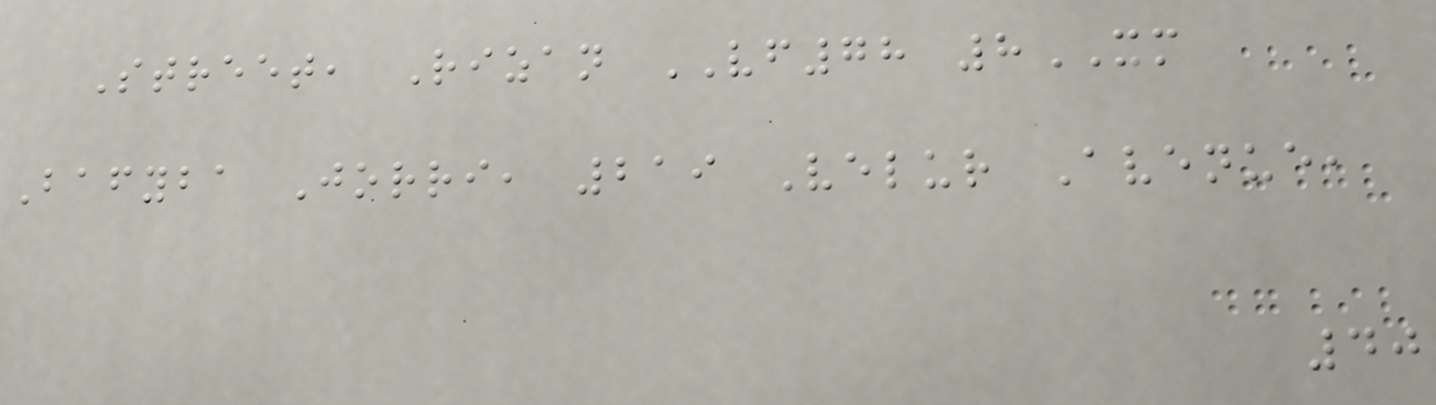Street, Rizan VF78 8XM
Bafyba Jorri, 219 Velur Avenue,
40
